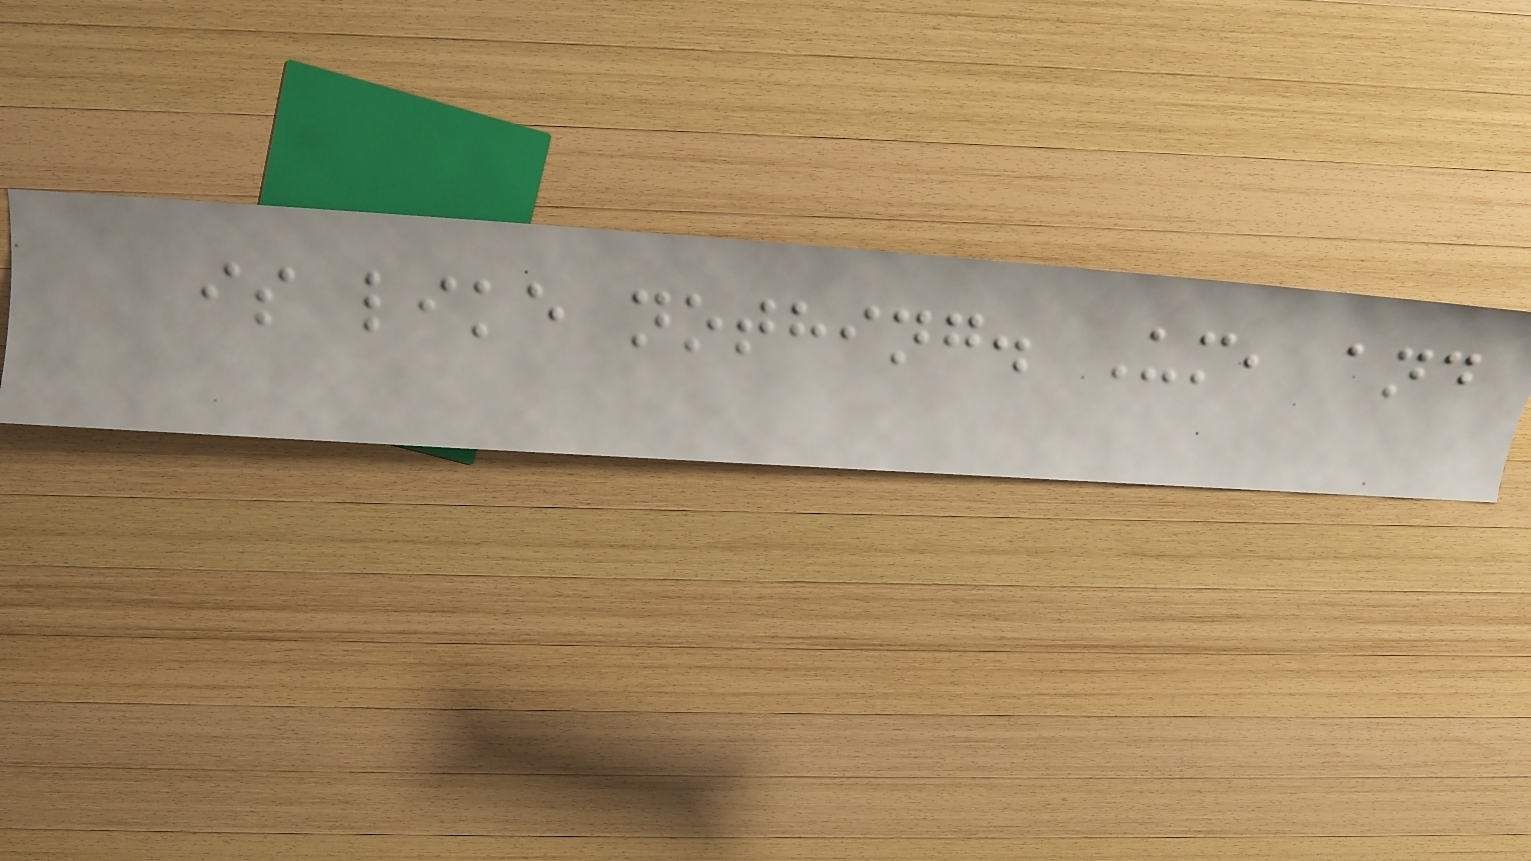is like nothing. Um, and
